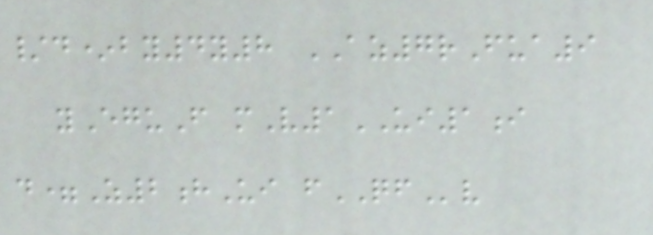/d*by4y8 AZ7rFua9
yEguF mV1UI1i
d=Z2hUi fQFv
